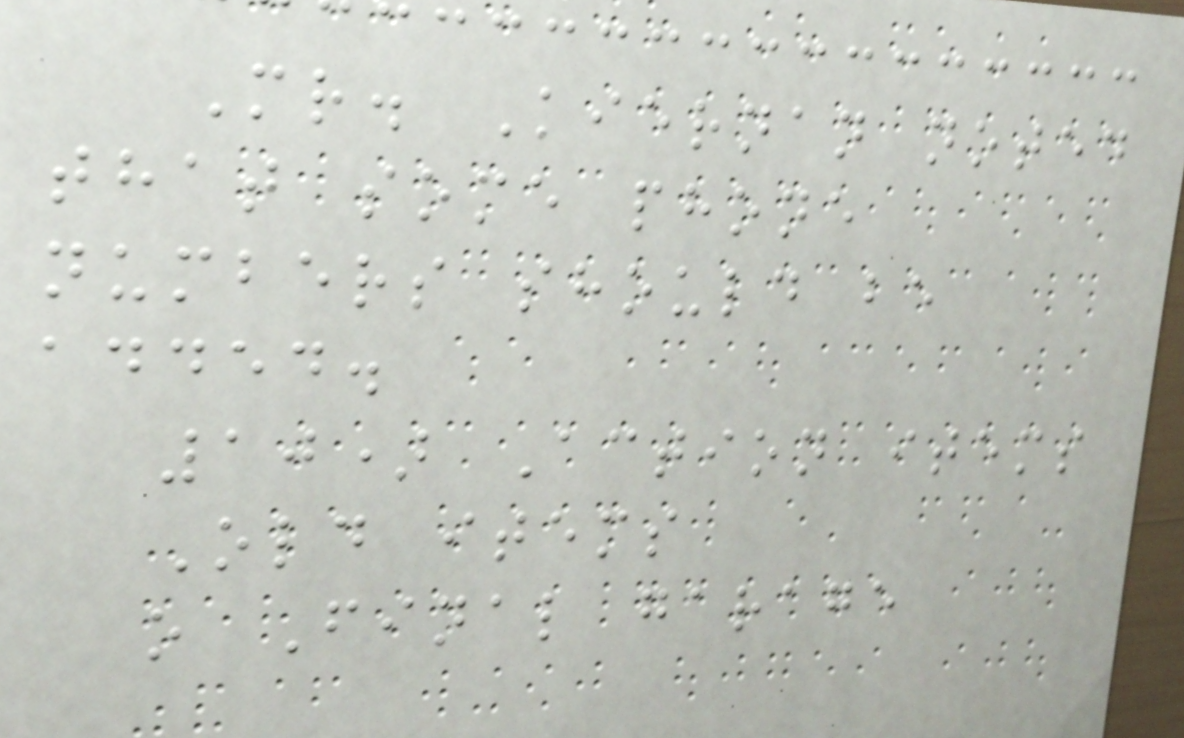Mr. Kiernan noted
that some phone
numbers should be
added.
10) Action items
Old items
o Final garage
